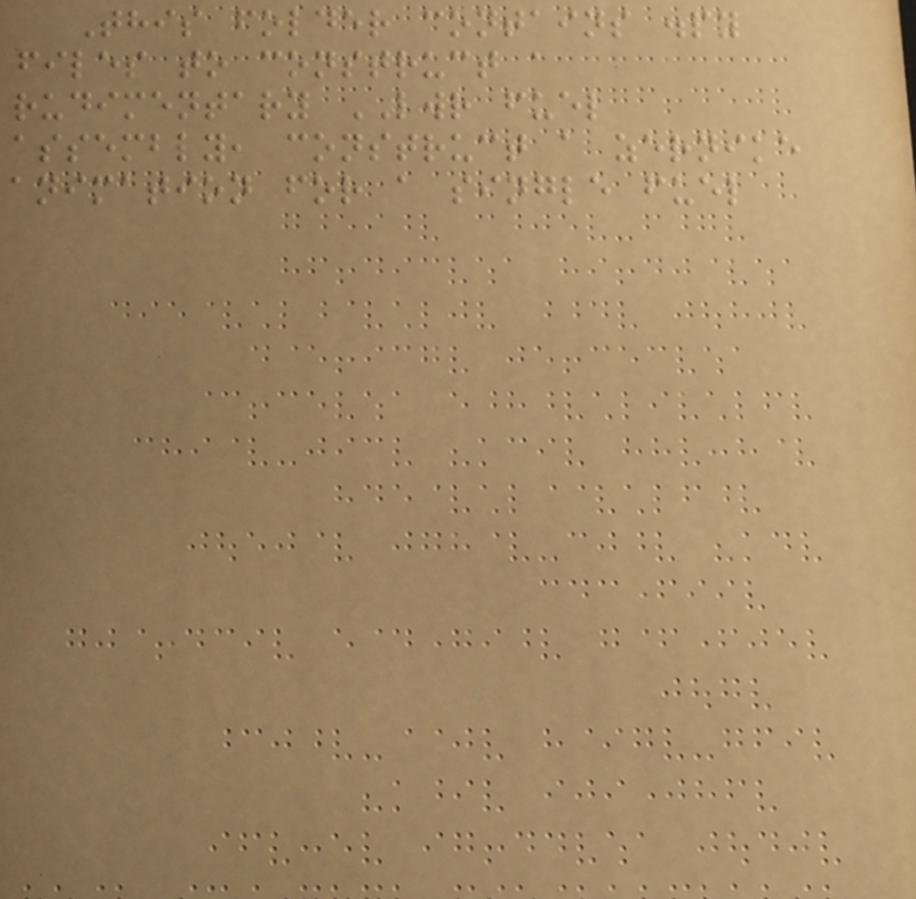This folder contains .py
files to construct a
rudimentary LWR fuel
assembly, construct a zernike
animation for a single fuel
